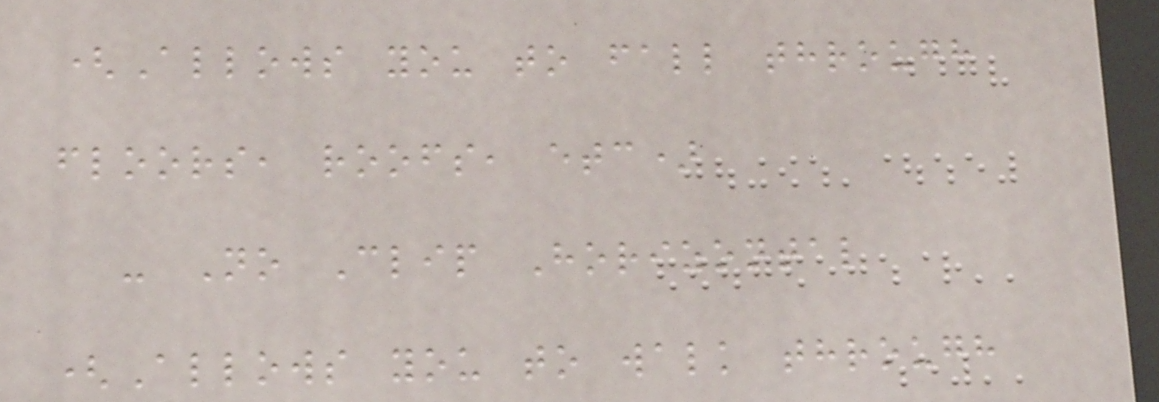(Allows you to fall through
floors, roofs, etc)
- No Clip Horizontal
(Allows you to walk through
